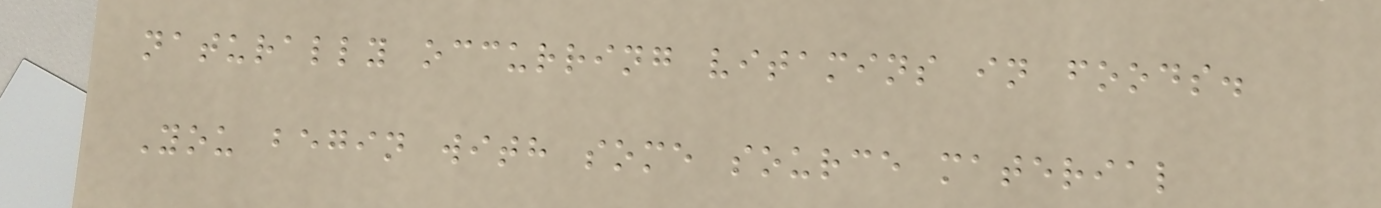naturally occurring vitamins in foods.
You begin with some source material
